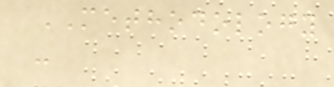METHODOLOGY
-
